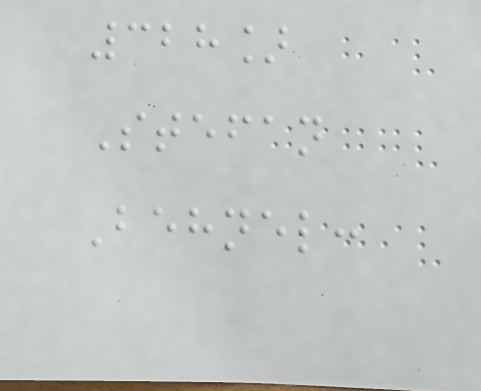328]
Stefan
Behnel:
